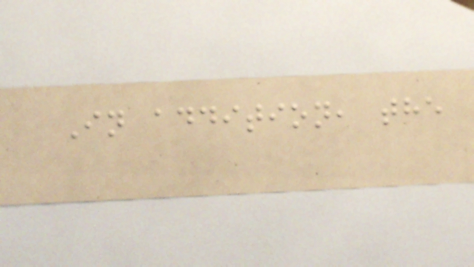In addition, the
